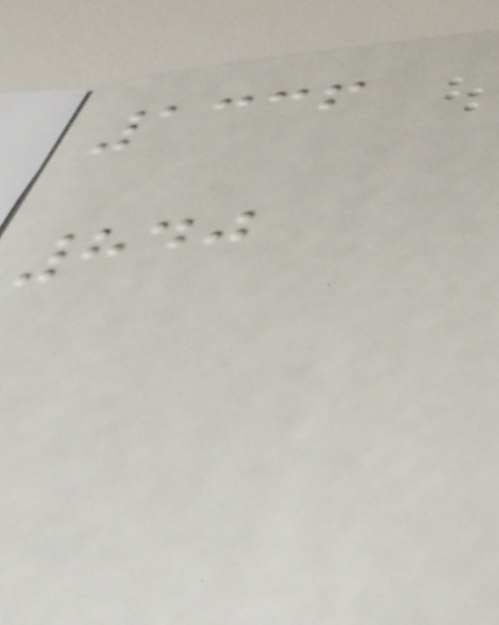1336
840
